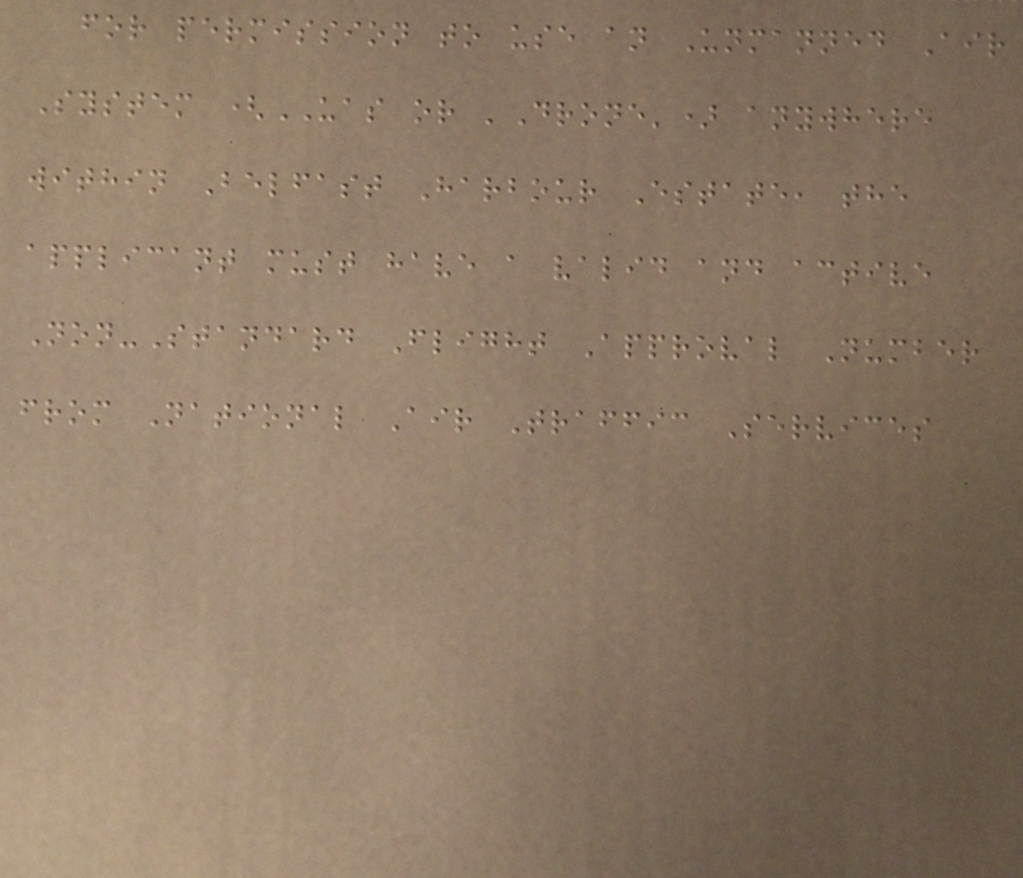for permission to use an Unmanned Air
System (UAS or 'Drone') anywhere
within Belfast Harbour Estate, the
applicant must have a valid and active
Non-Standard Flight Approval Number
from National Air Traffic Services
